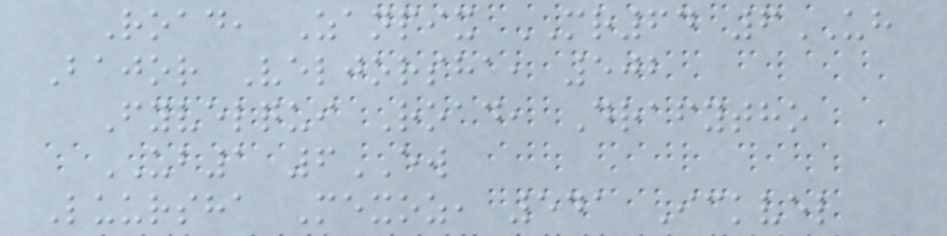Road, Zanpix MR64 6UH
Bajor Veljorsha, 502
Fyvelqui Road, Drafytho
UB1 6EW
Luursha Mexoz, 541 Ickvel
